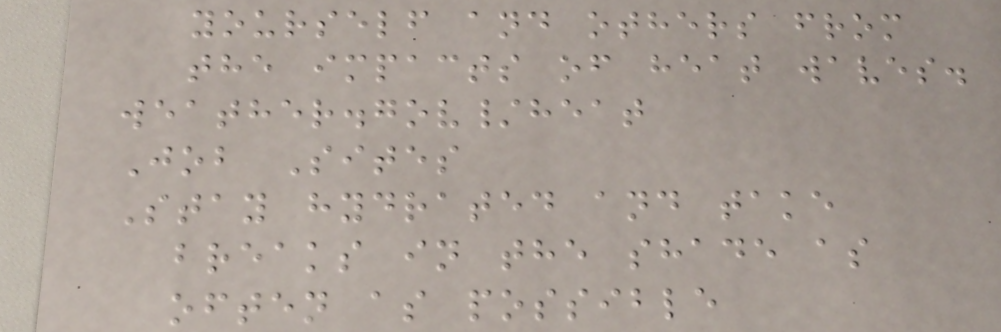yourself and others from
the impacts of heat waves.
weather.gov/heat
Job Sites
Stay hydrated and take
breaks in the shade as
often as possible
